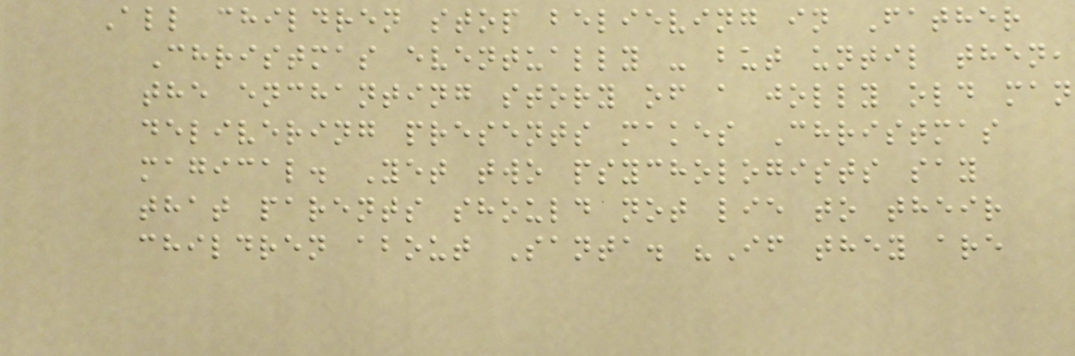All children stop believing in Father
Christmas eventually - but until then,
the enchanting story of a jolly old man
delivering presents makes Christmas
magical. Yet two psychologists say
that parents should not lie to their
children about Santa. "If they are
